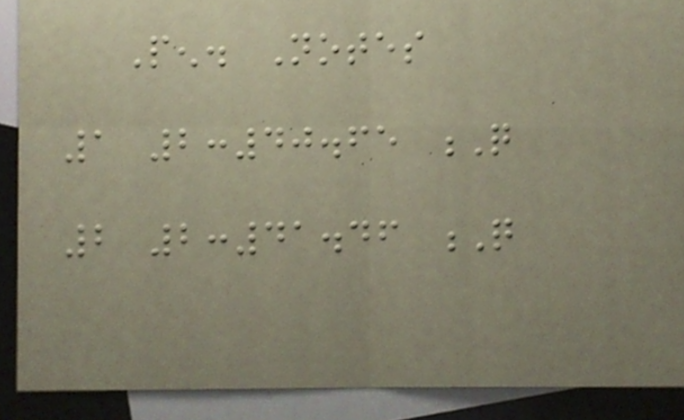Pen. Notes
1 2:40.65 Q
2 2:41.46 Q
